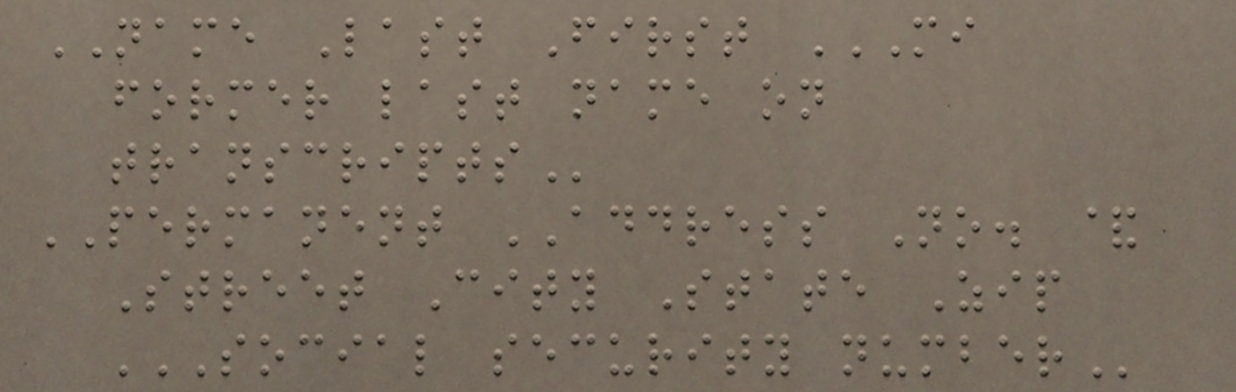NAME Last First MI
FORMER LAST NAME ON
TRANSCRIPTS
PERMANENT ADDRESS No. &
Street City State Zip
SOCIAL SECURITY NUMBER
